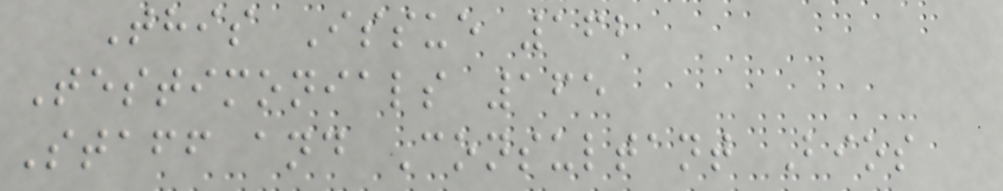This Issue 162
Testimonials 165
Staff and Consultant Bios
